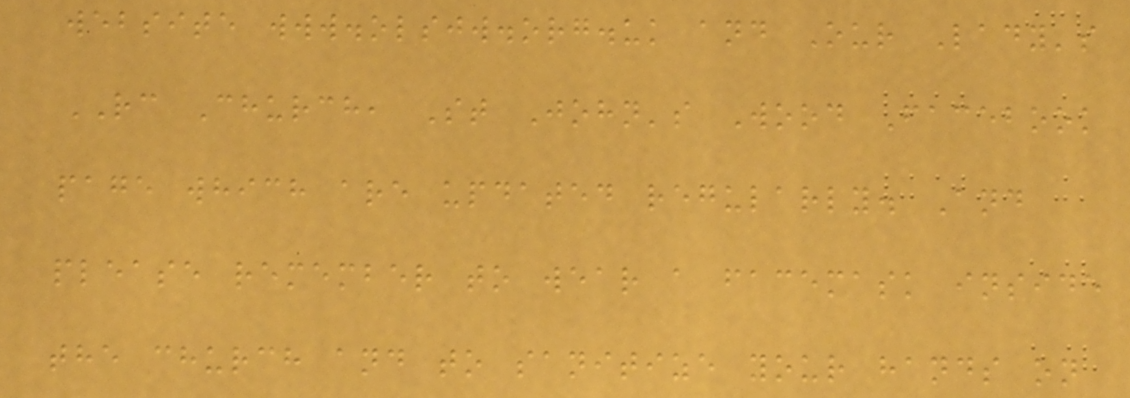website www.olsjw.org.uk and Our Lady's
RC Church, St John's Wood Facebook
page which are updated regularly. And
please remember to wear a facemask inside
the church and to sanitize your hands on
